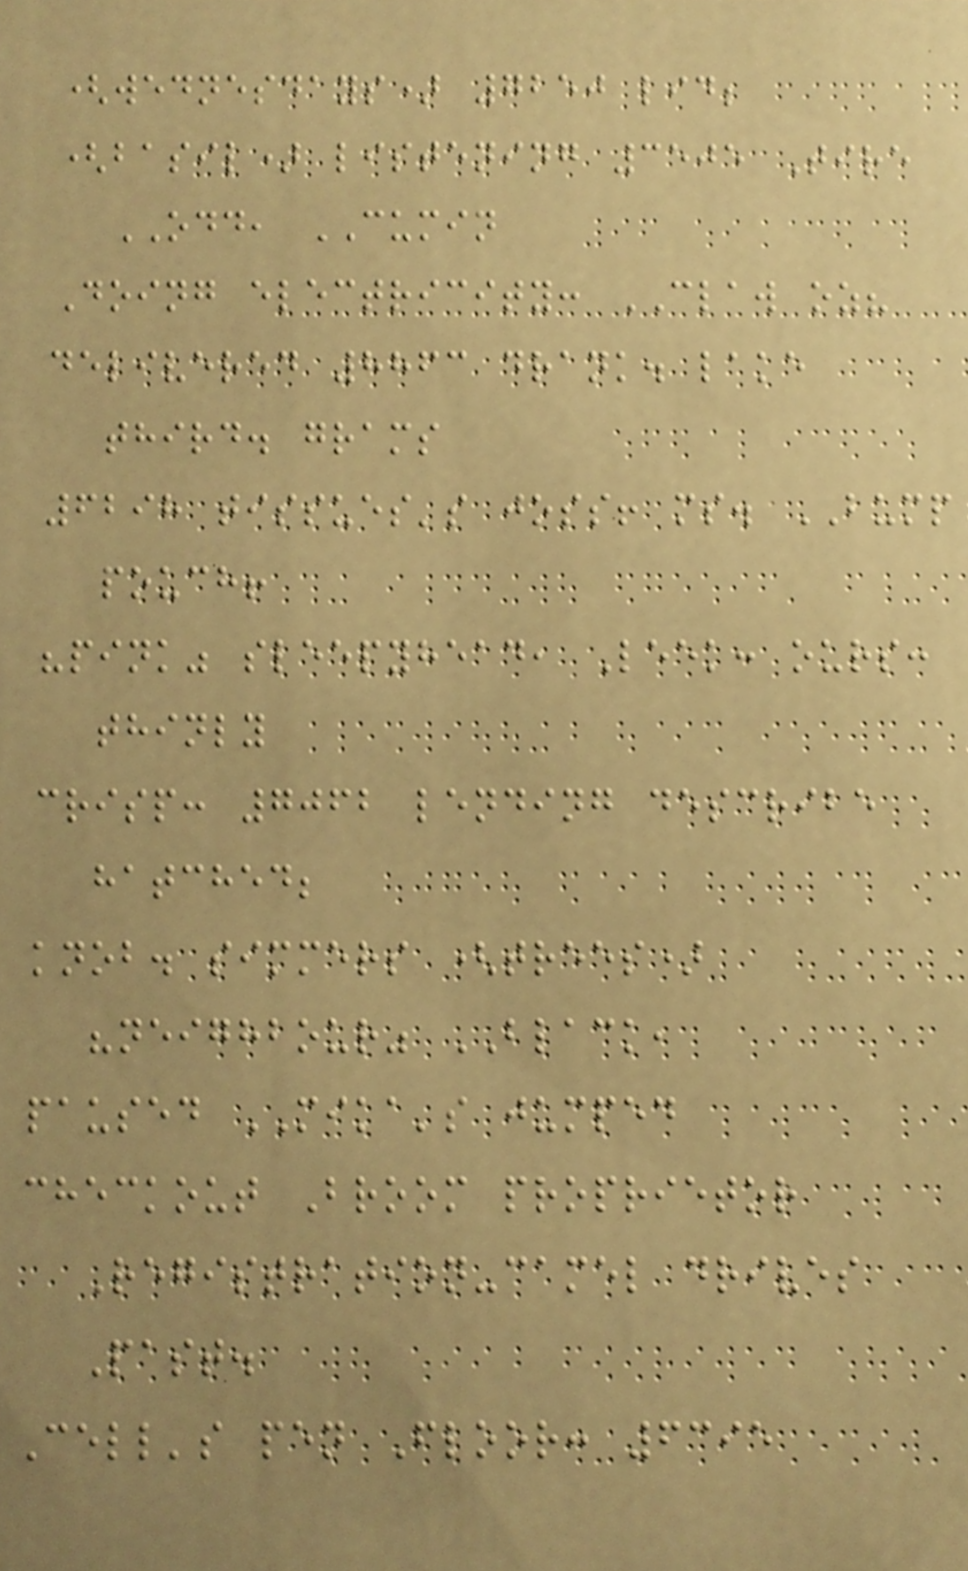(wednesdays) 7250 lid;
(basil) listening 3505 Tire
ODD, CUMIN
Doing electricity: CLAW oz?
delivered 8863 drank. lake
third. grams
6298 tissues's joss! ms. BUMP
pouch!
"pink" sleepyhead, Leek: ours:
thinly
crisp: 7062 lending describe
hatched;
knob. simmers (trees)
"neighbour" BLACK,
paused MIKA's jumped
checkout Broom proprietor
Registration-camel drives
Past.
Cell's pen Floor: 6395
